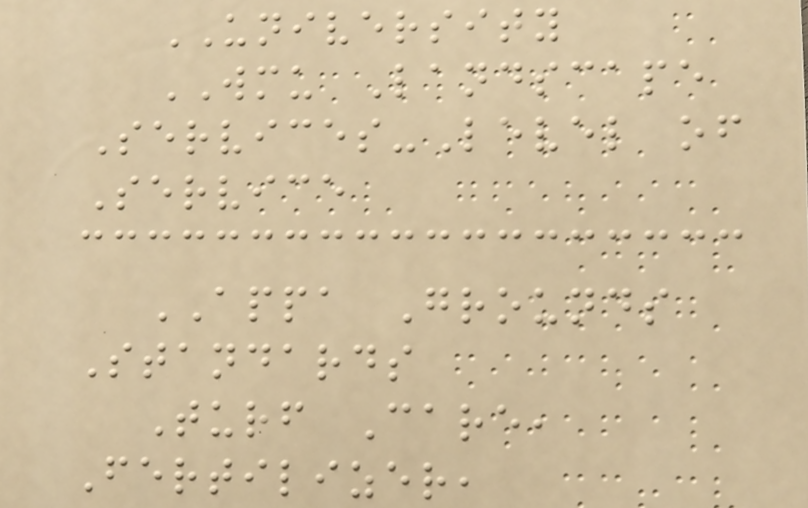UNIVERSITY
WMU Landscape
Services-Level of
Service
APPA Grounds
Standards
Turf Care,
Fertilizer,
